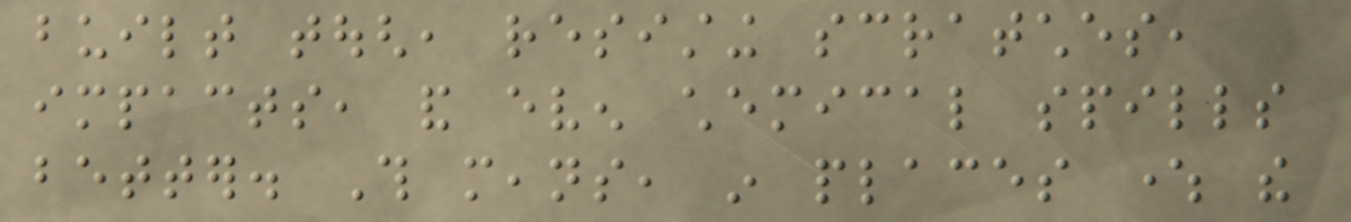built tough, resisting scratches,
impacts, and even chemical spills
better. This means, in places where the
